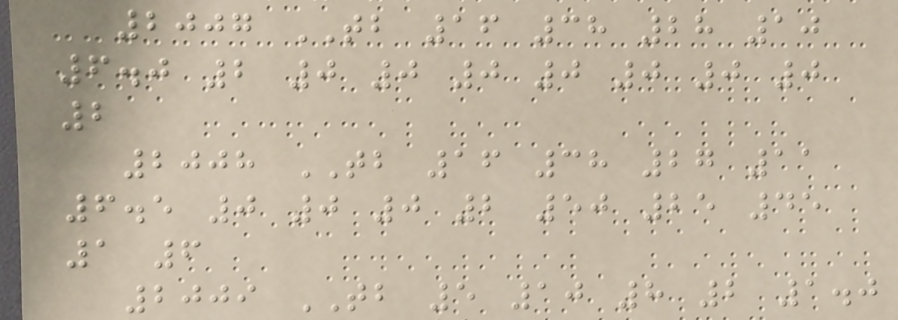2007 TB 16 38 28 10
6.0 2 0 0 0 0 0 0 0
2
2008 TB 16 38 27 11
6.5 0 0 0 2 50 25 45
1 6
2009 TB 5 10 8 2 1.0
